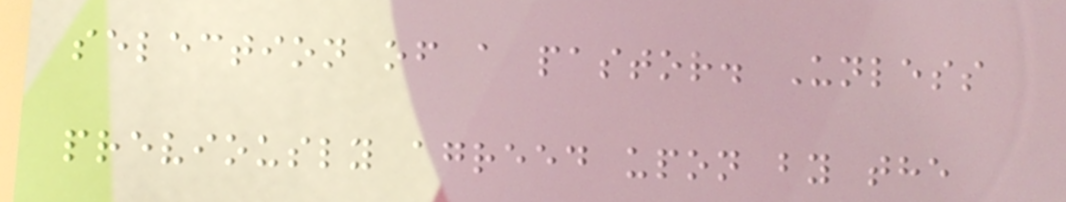selection of a pastor. Unless
previously agreed upon by the
